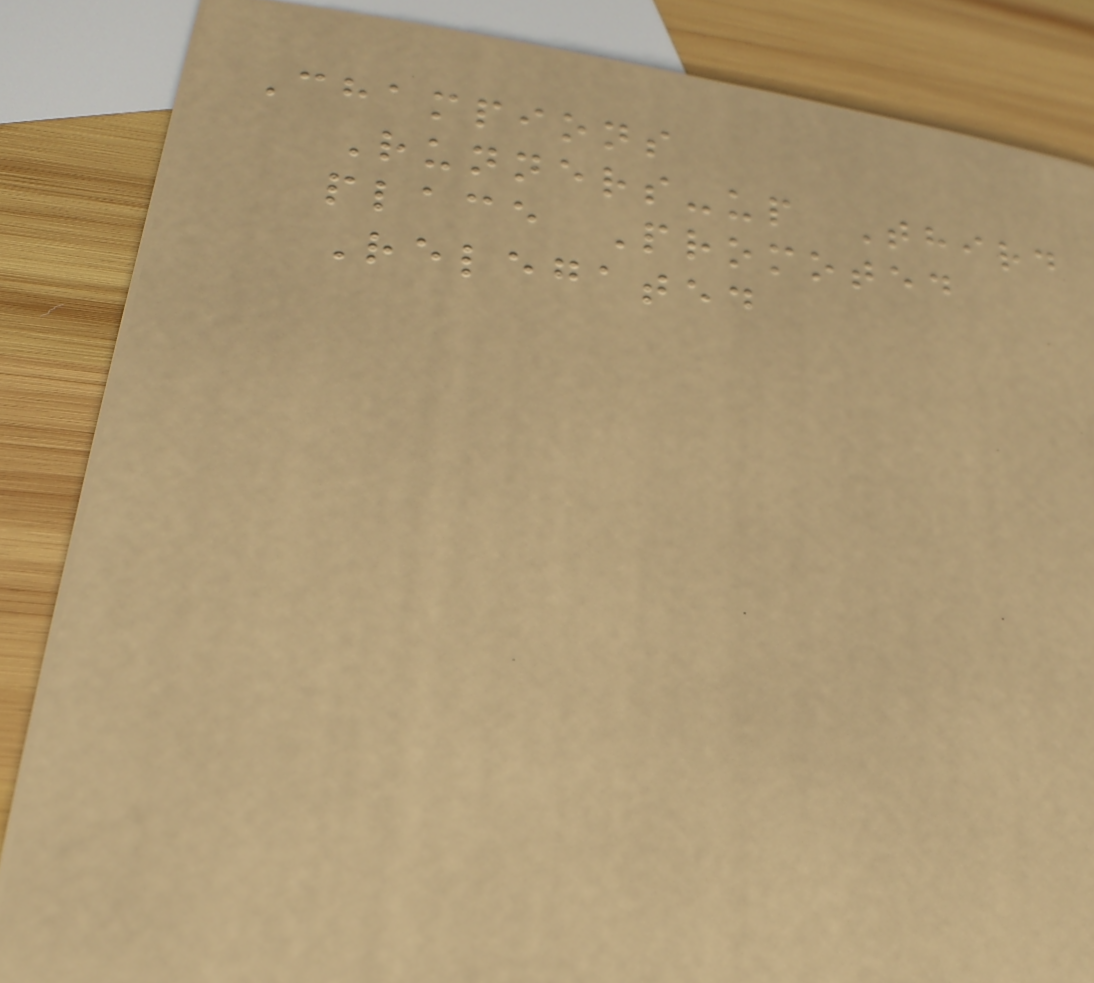Champions
Runners-up Third
place Promoted
Relegated
